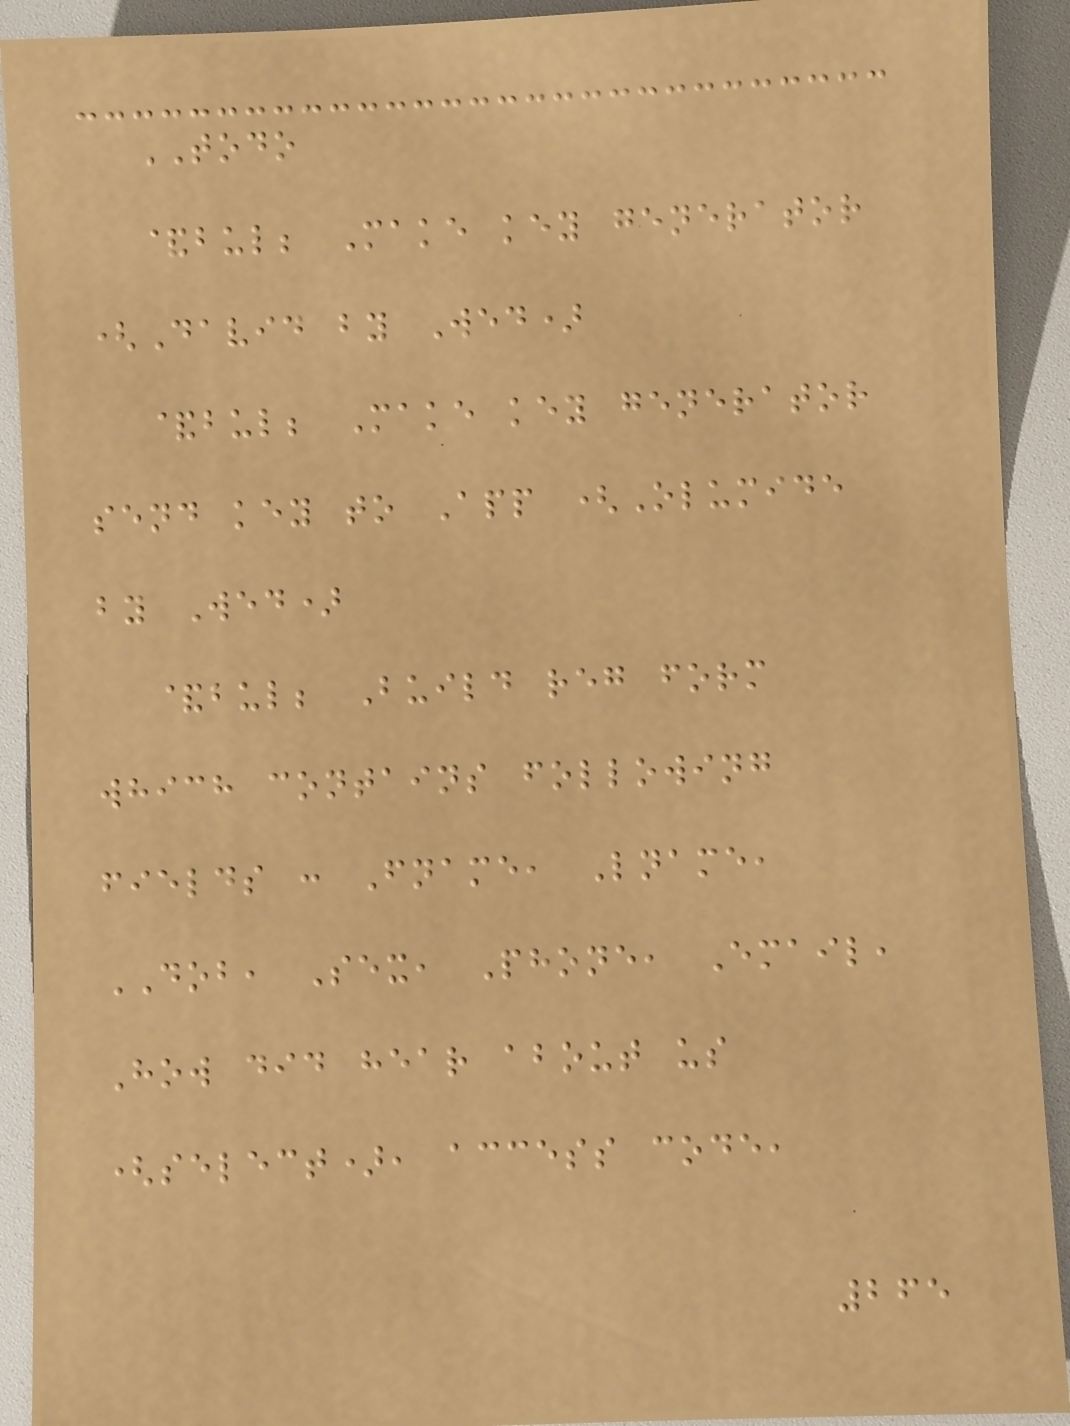TODO
&bul; Make key generator
(David by Wed)
&bul; Make key generator
send key to App (Olumide
by Wed)
&bul; Build reg form
which contains following
fields : Fname, Lname,
DOB, Sex, Phone, Email,
How did hear about us
(select), access code,
265
